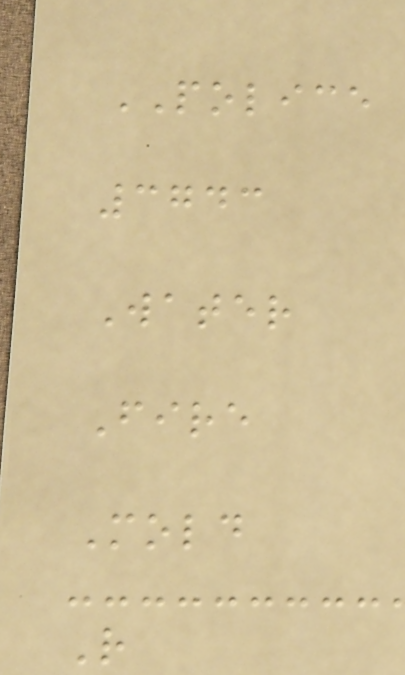POLICE
3743
Water
Fire
Mold
R
